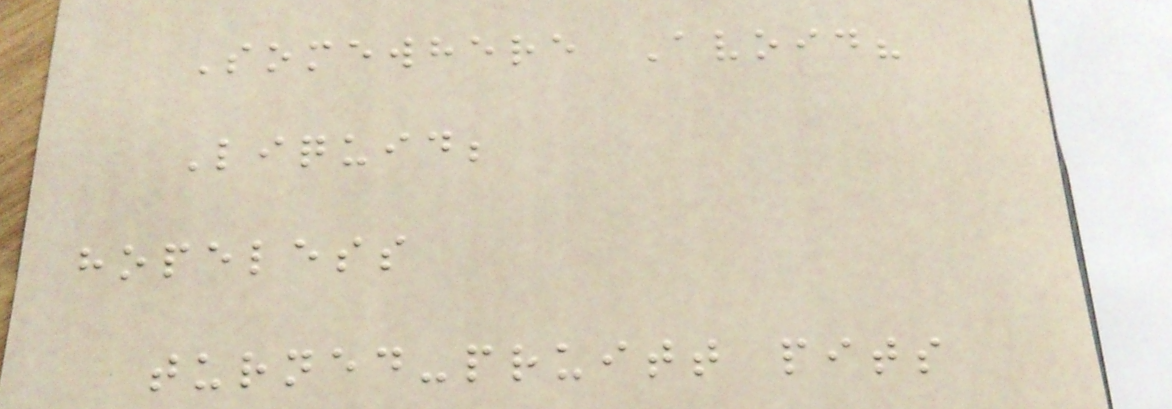Somewhere Avoid?
Liquid;
hopeless
turned-pruitt pits
